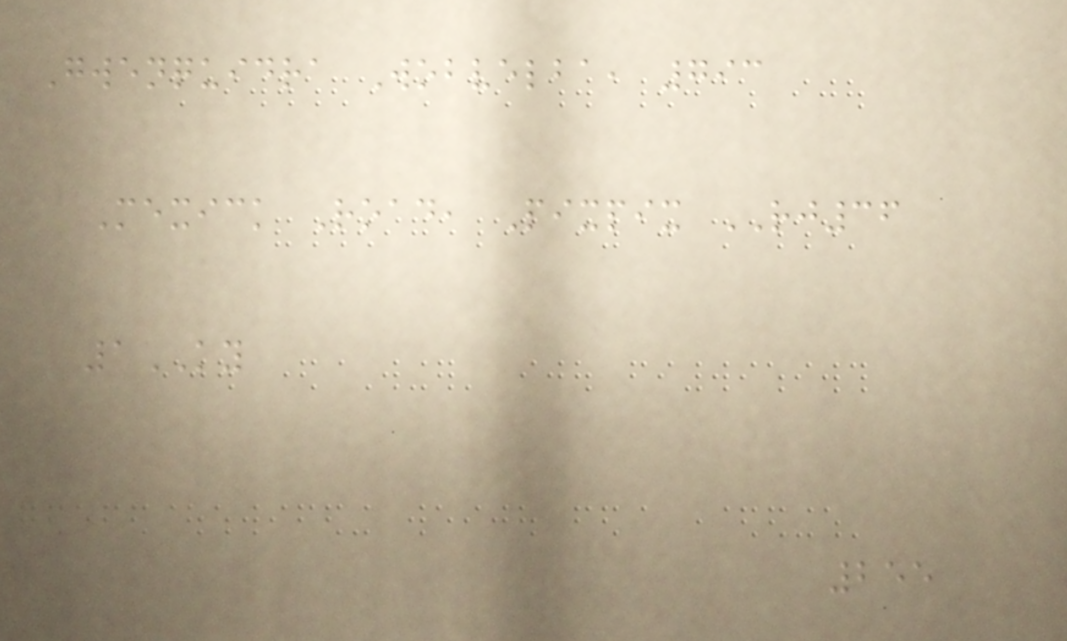Gwenquidra Wobvelba, 793
Mexick Road, Pixpix RJ36
1KY
255
